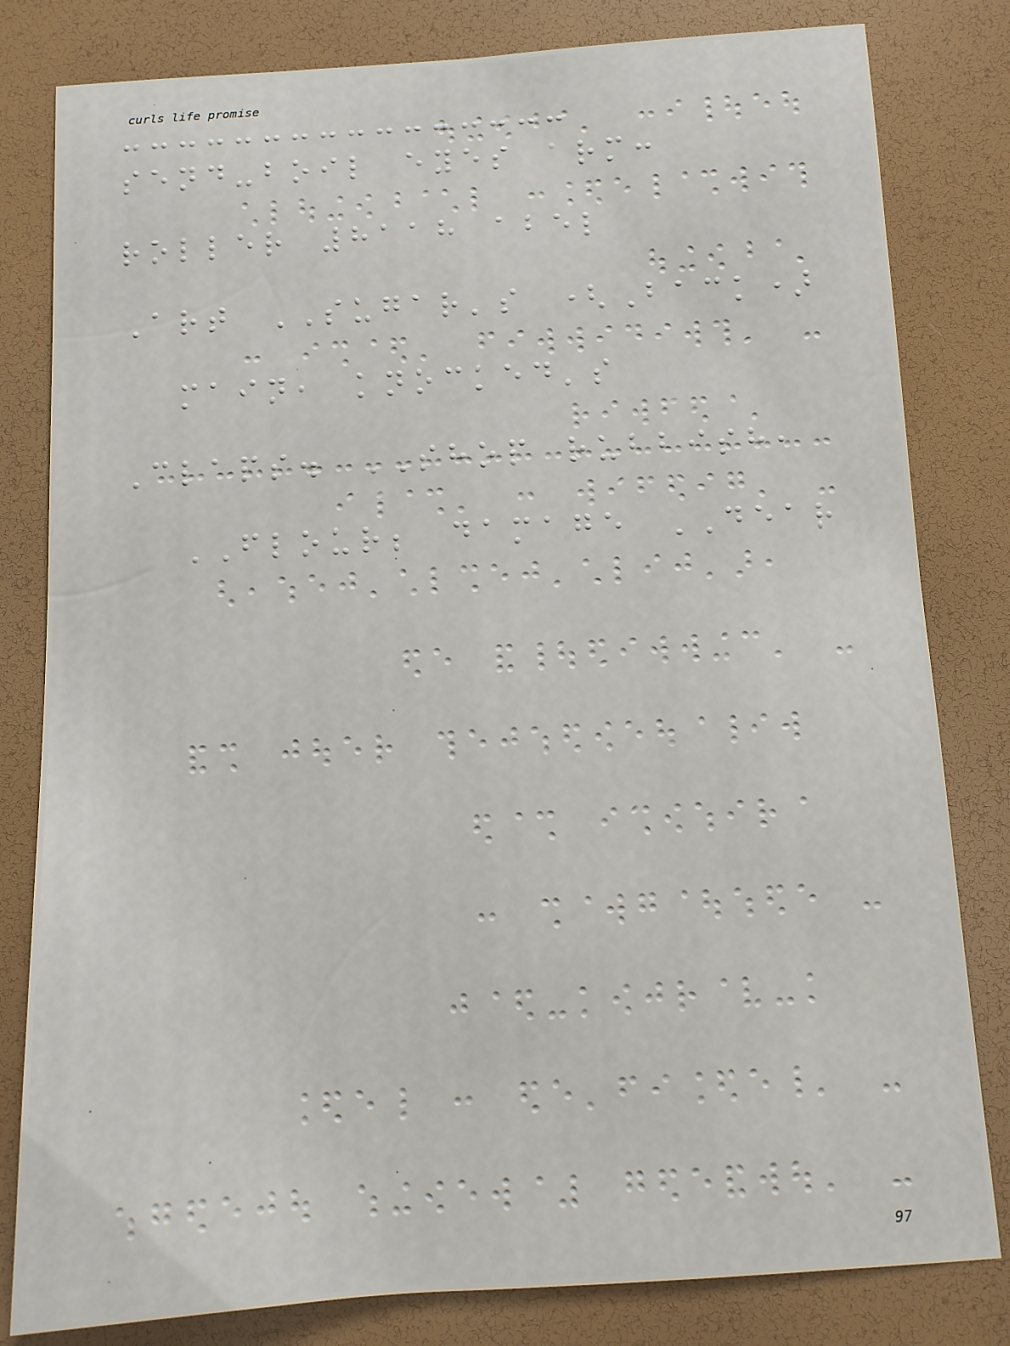send-boil eyes arm:
roller 8118 abel
Art SUGAR's (Back)
main, knocked's
Claps. SHOP rubbish,
FLOUR; damage DEAR
